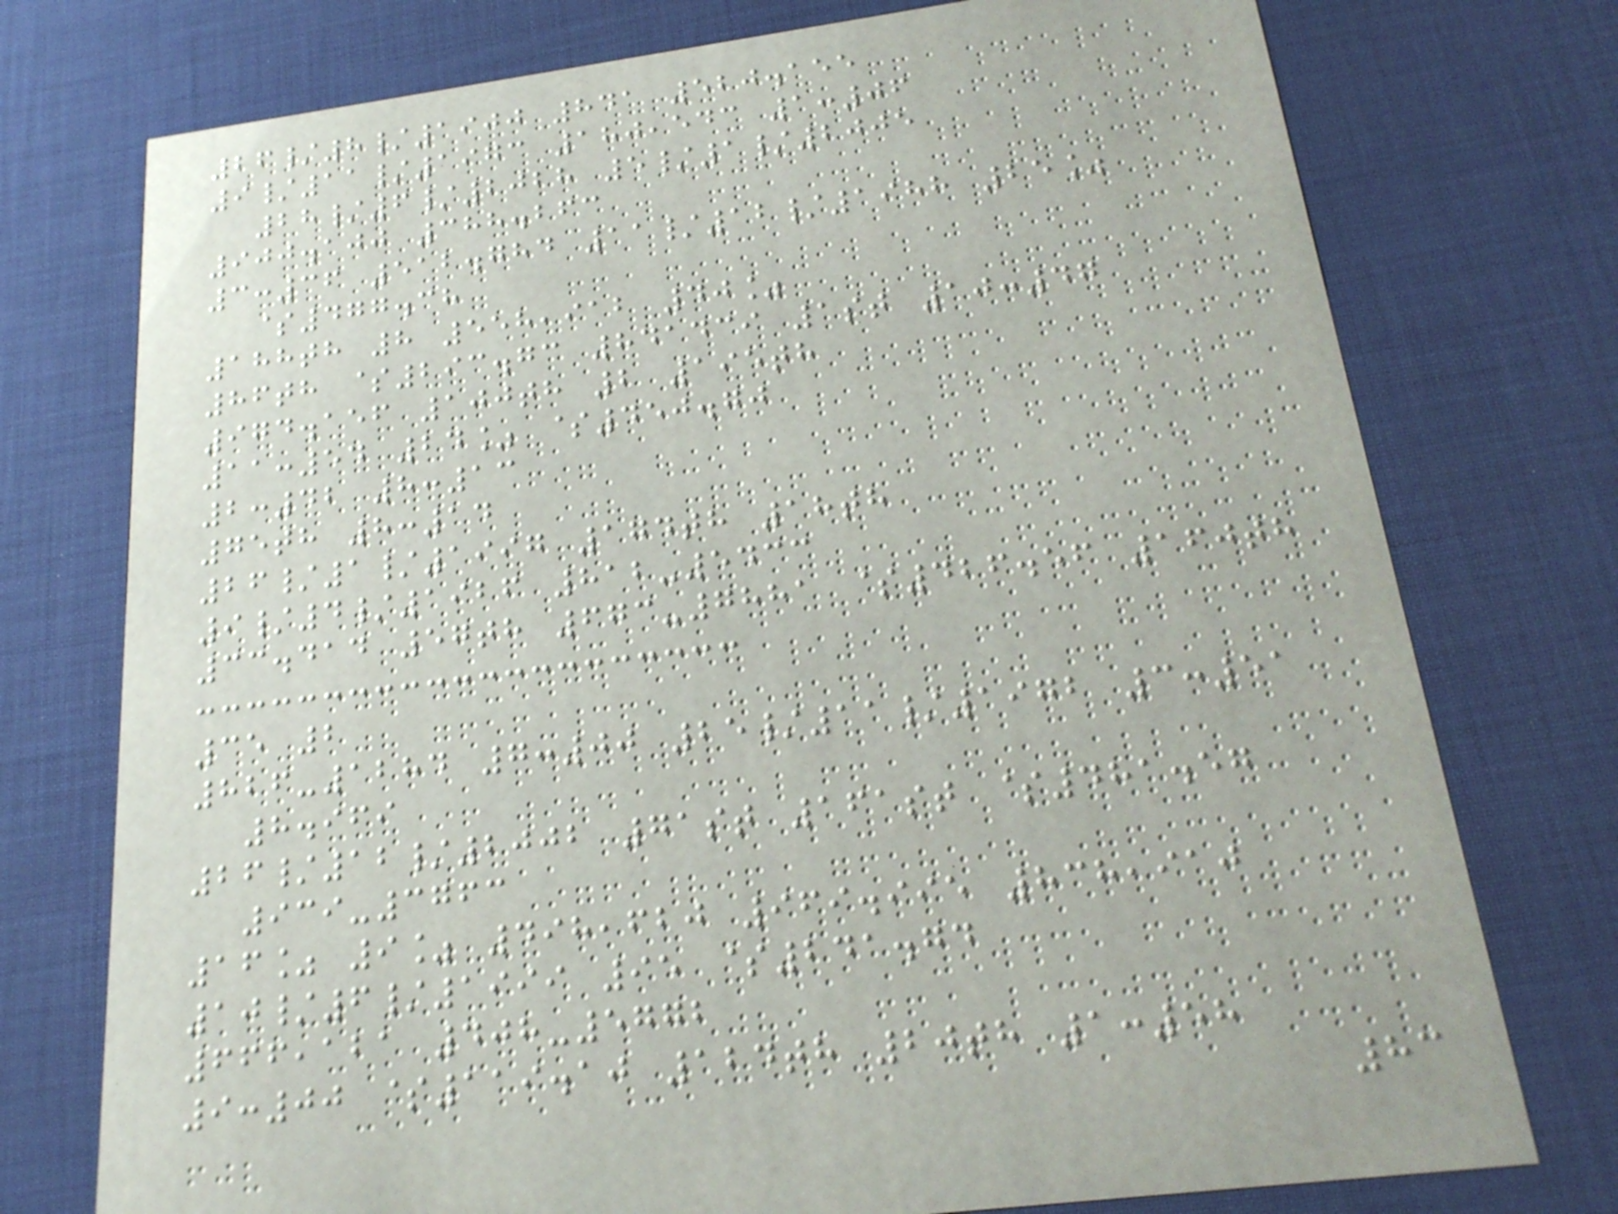26/8/1900 841 520.155
9/11/1973 180,543 1:06
28/6/2028 5/1/2005
900.100 388.263
3:36 512.784 11/12/1988 25%
$477.38
188th 8 558,912 40%
86th $293.73 841439 1st 10:47
974.156 100th 2 195th
11:54 24% $450.70
2:42 8:13
75th 8:14
26/1/1997 174th 18th
9/4/1926 812-5433
33.414 57th 673-7881 $426.56 160th
35 2
826-1284 7:00 25/11/1972 3:51
8.969
26/12/2002 71st 161st $481.57
939-3763
16% 9% 498,620 969.995 838,910
10/6/1999 95 $241.74
666,121 408-5772
9:00 $119.10 124th 20th 1:58
83
